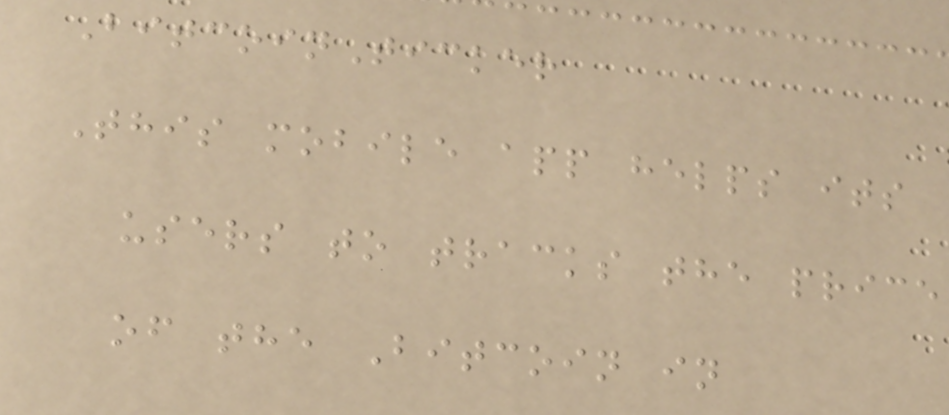BitcoinTicker
This mobile app helps its
users to tracks the price
of the Bitcoin in
